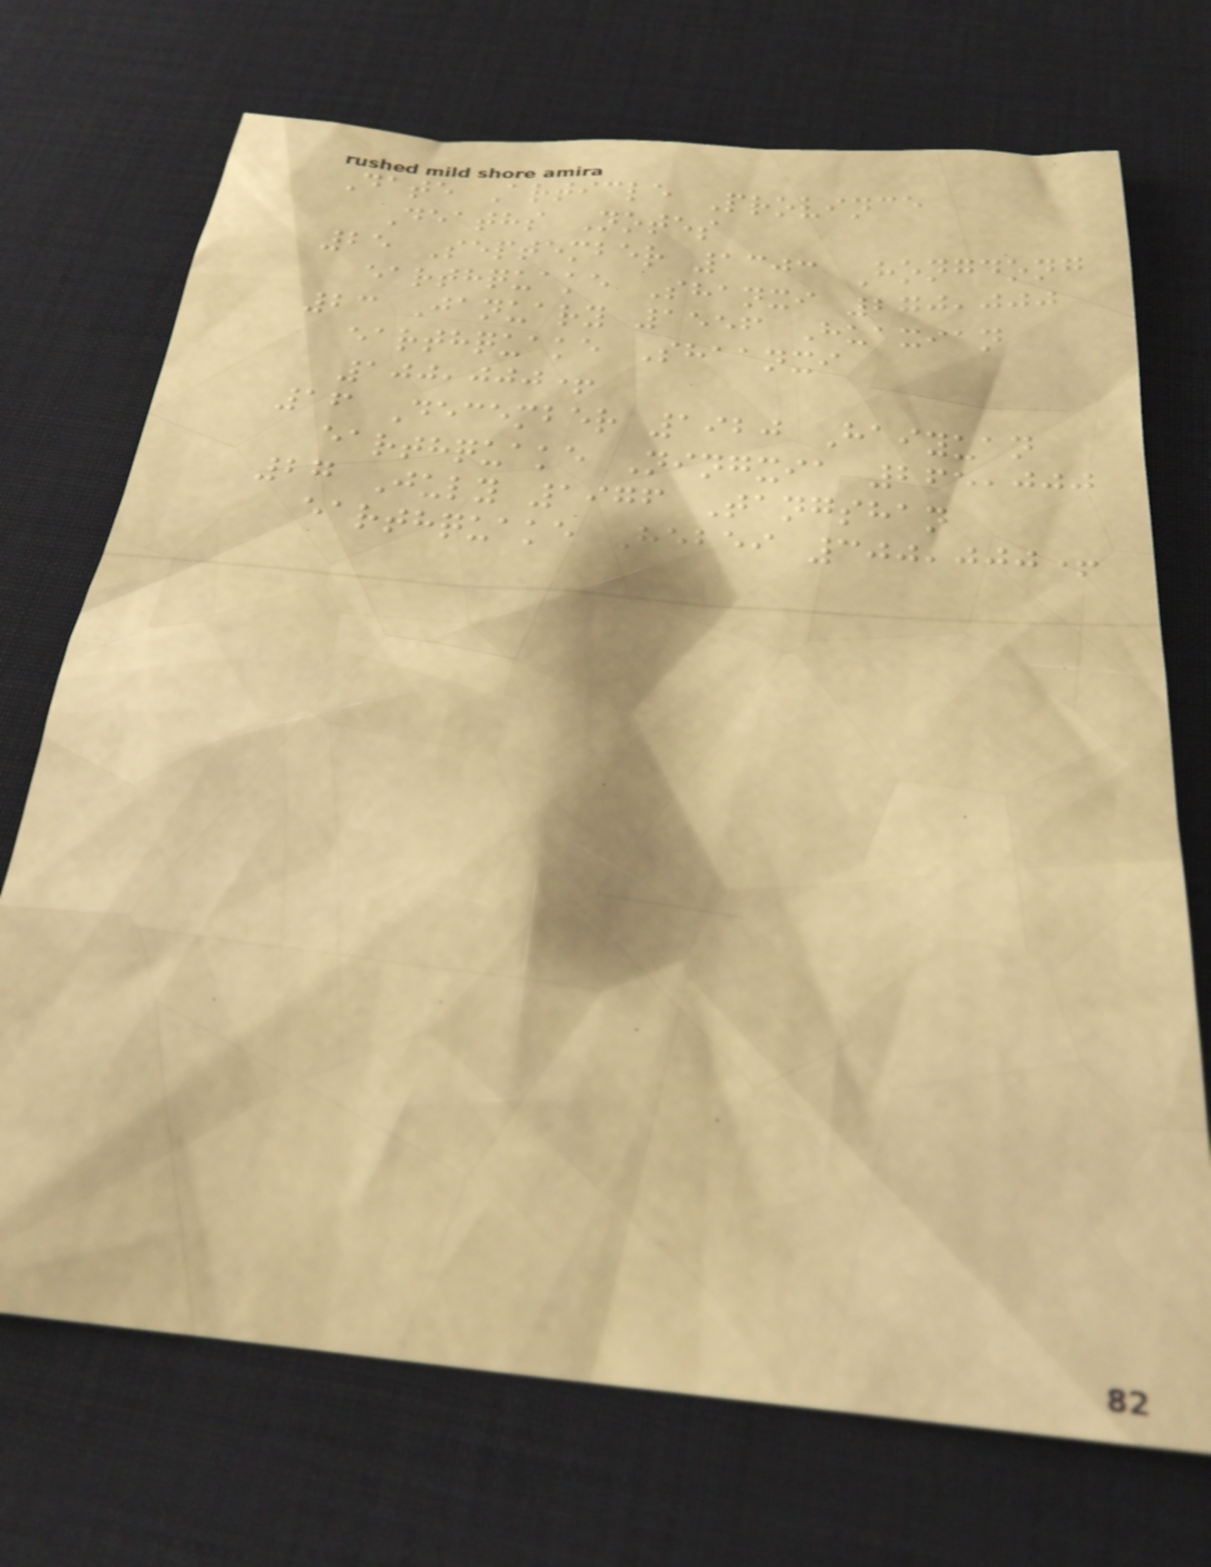Date Article Province
Deaths Notes
25 September 1303 Hongdong
earthquake Shanxi 270,000
23 January 1556 Huaxian
earthquake Shaanxi
100,000+
16 December 1920 Haiyuan
earthquake Ningxia 265,000
27 July 1976 Tangshan
earthquake Hebei 300,000+
